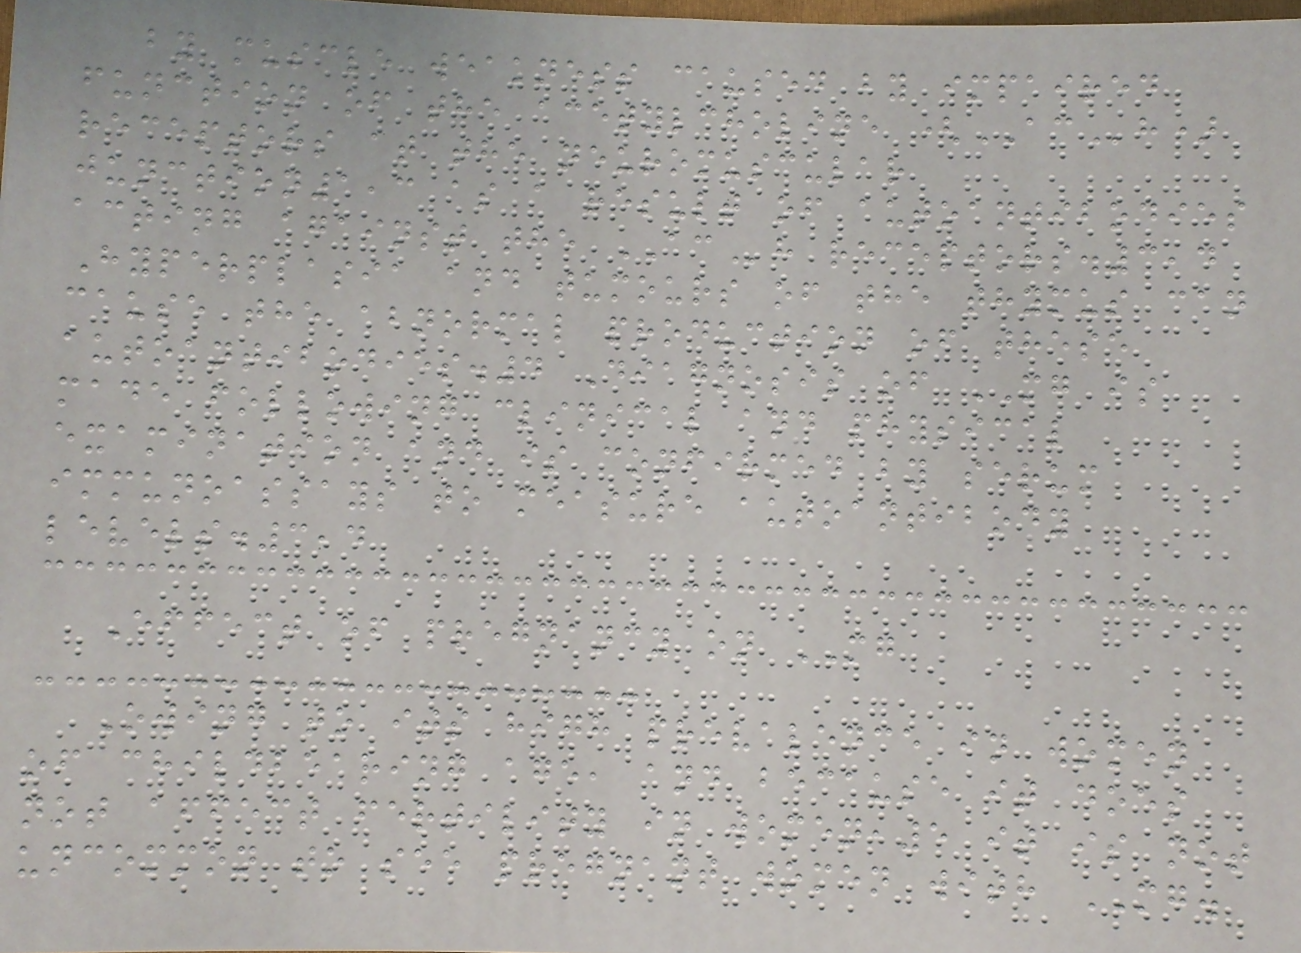by muscle weakness caused by impaired
function of the acetylcholine (ACh)
receptors at the neuromuscular
junction1,3 as a result of autoantibodies
acting against the ACh receptors.3,4
Hyperplasia and tumours of the thymus can
cause the abnormal production of these
autoantibodies.4 Diagnosis of MG is
made following clinical and physical
examination and is confirmed by serum
immunoassays to measure autoantibody
levels.3,4
Effect of pregnancy on MG
Owing to its high prevalence in women
of childbearing age, and because it does
not affect fertility in women,5 it is not
uncommon to see pregnant women with MG.
